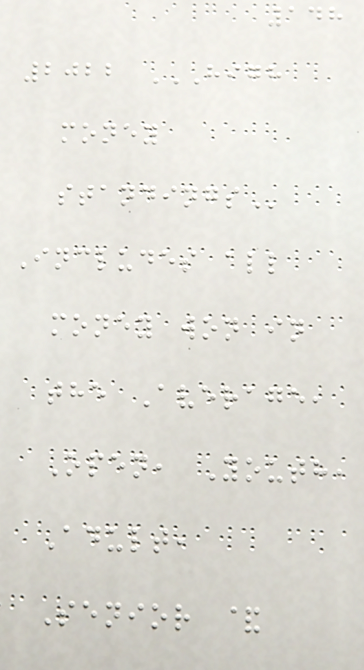148
2022 HIGH
MONEY
STANDINGS
Includes all
money won in
the Average,
Open, Youth,
Adult,
Senior &
